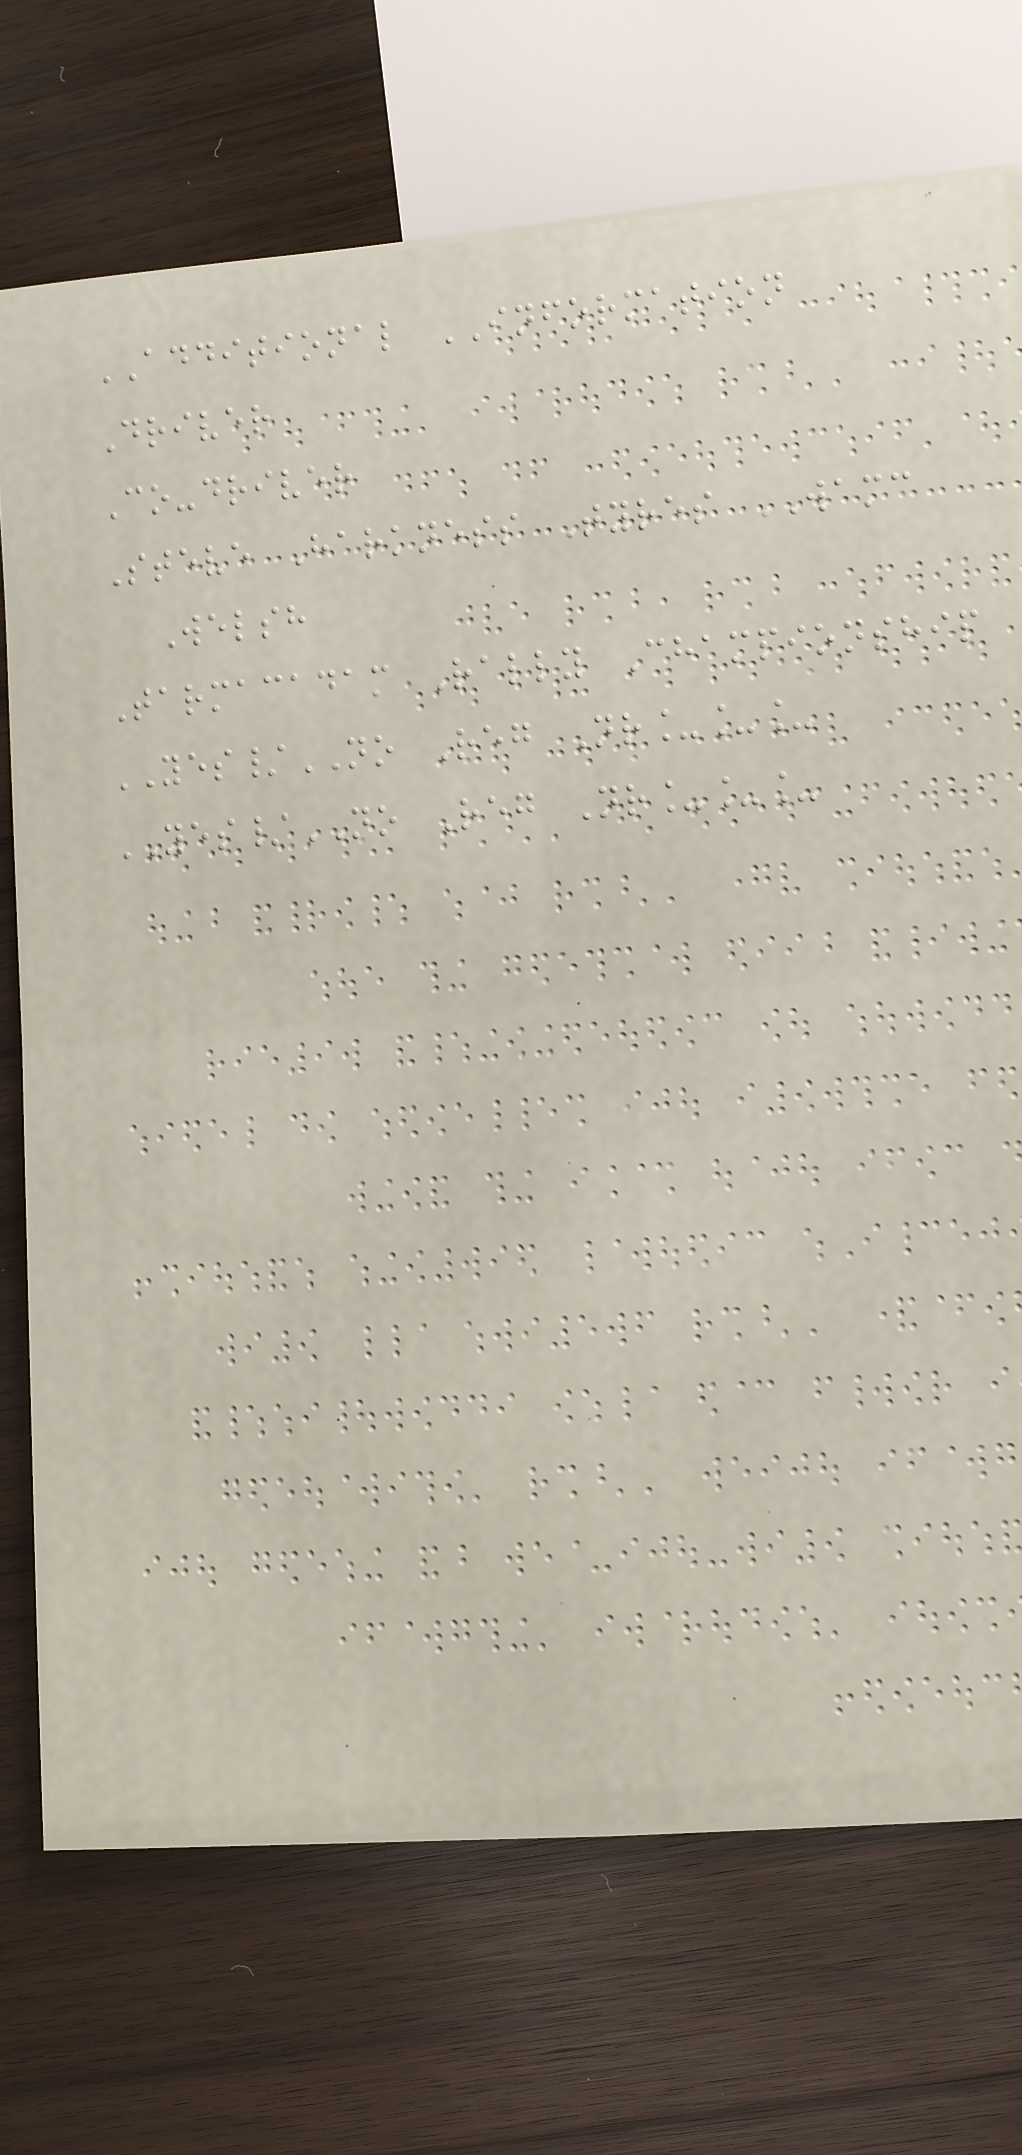ADDITIONAL INFORMATION
Driver
Co-driver
Steve Harkness Tyres WAMC
Welsh
Tarmacadam Rally Championship
YES/NO Reg Nr___
YES/NO Reg Nr___
